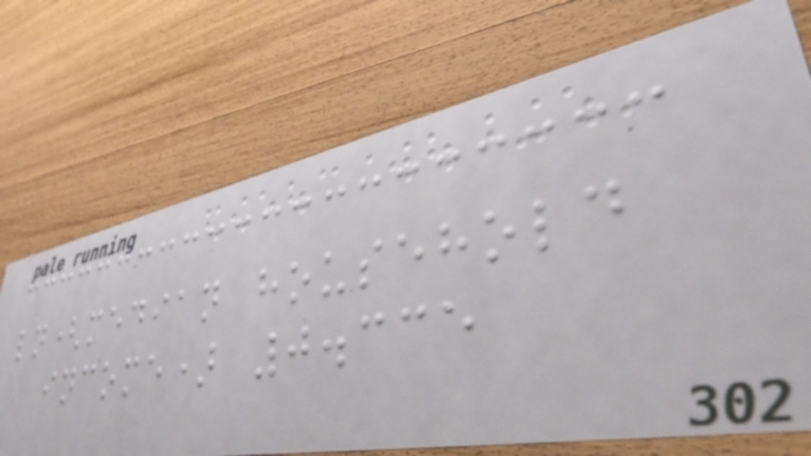ln(median household
income) 0.335
